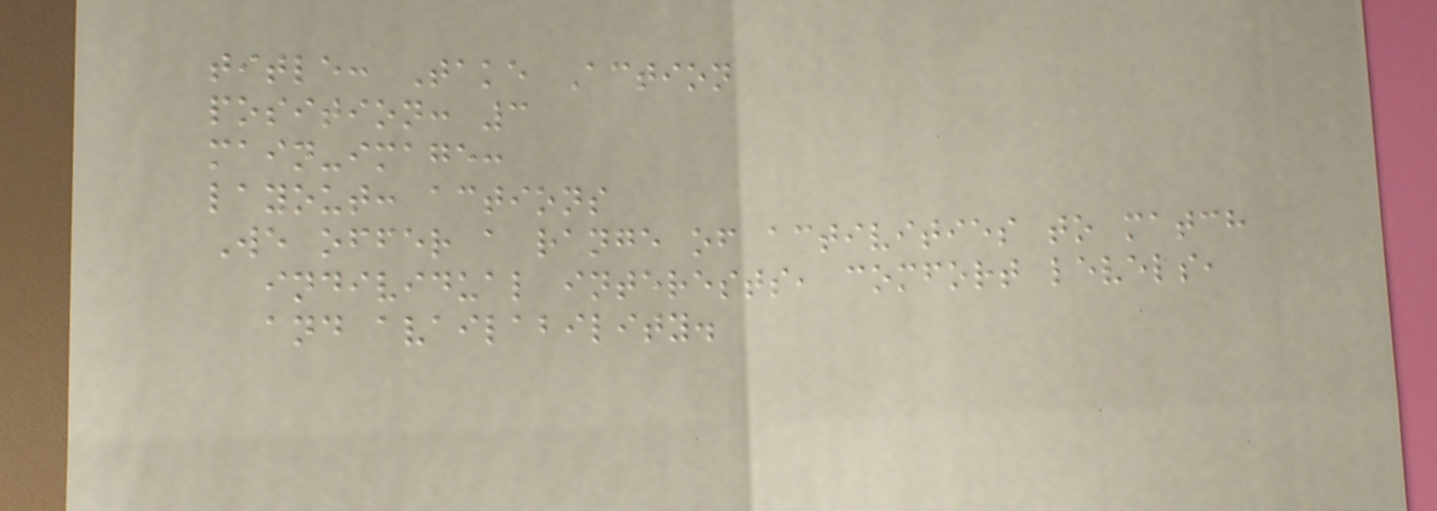title: Take Action
position: 3
main-image:
layout: actions
We offer a range of activities to match
individual interests, comfort levels,
and availability.
